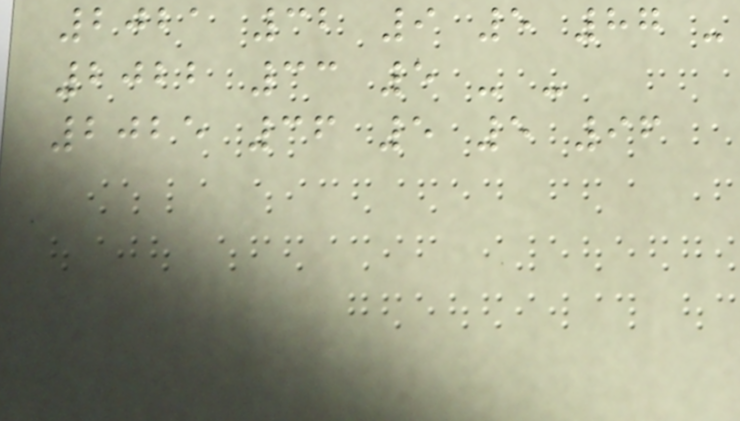2021 32 9 5 87 -
2022 33 5 - -
2025 36 5 5 96
